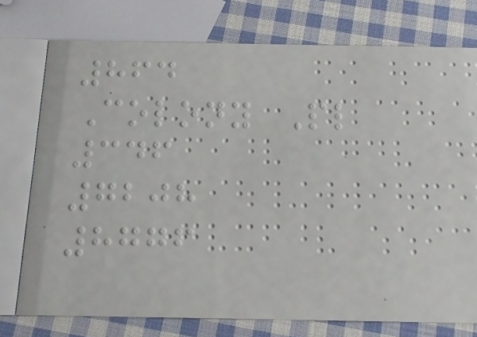864
Colony Pl
346
7208
8776
